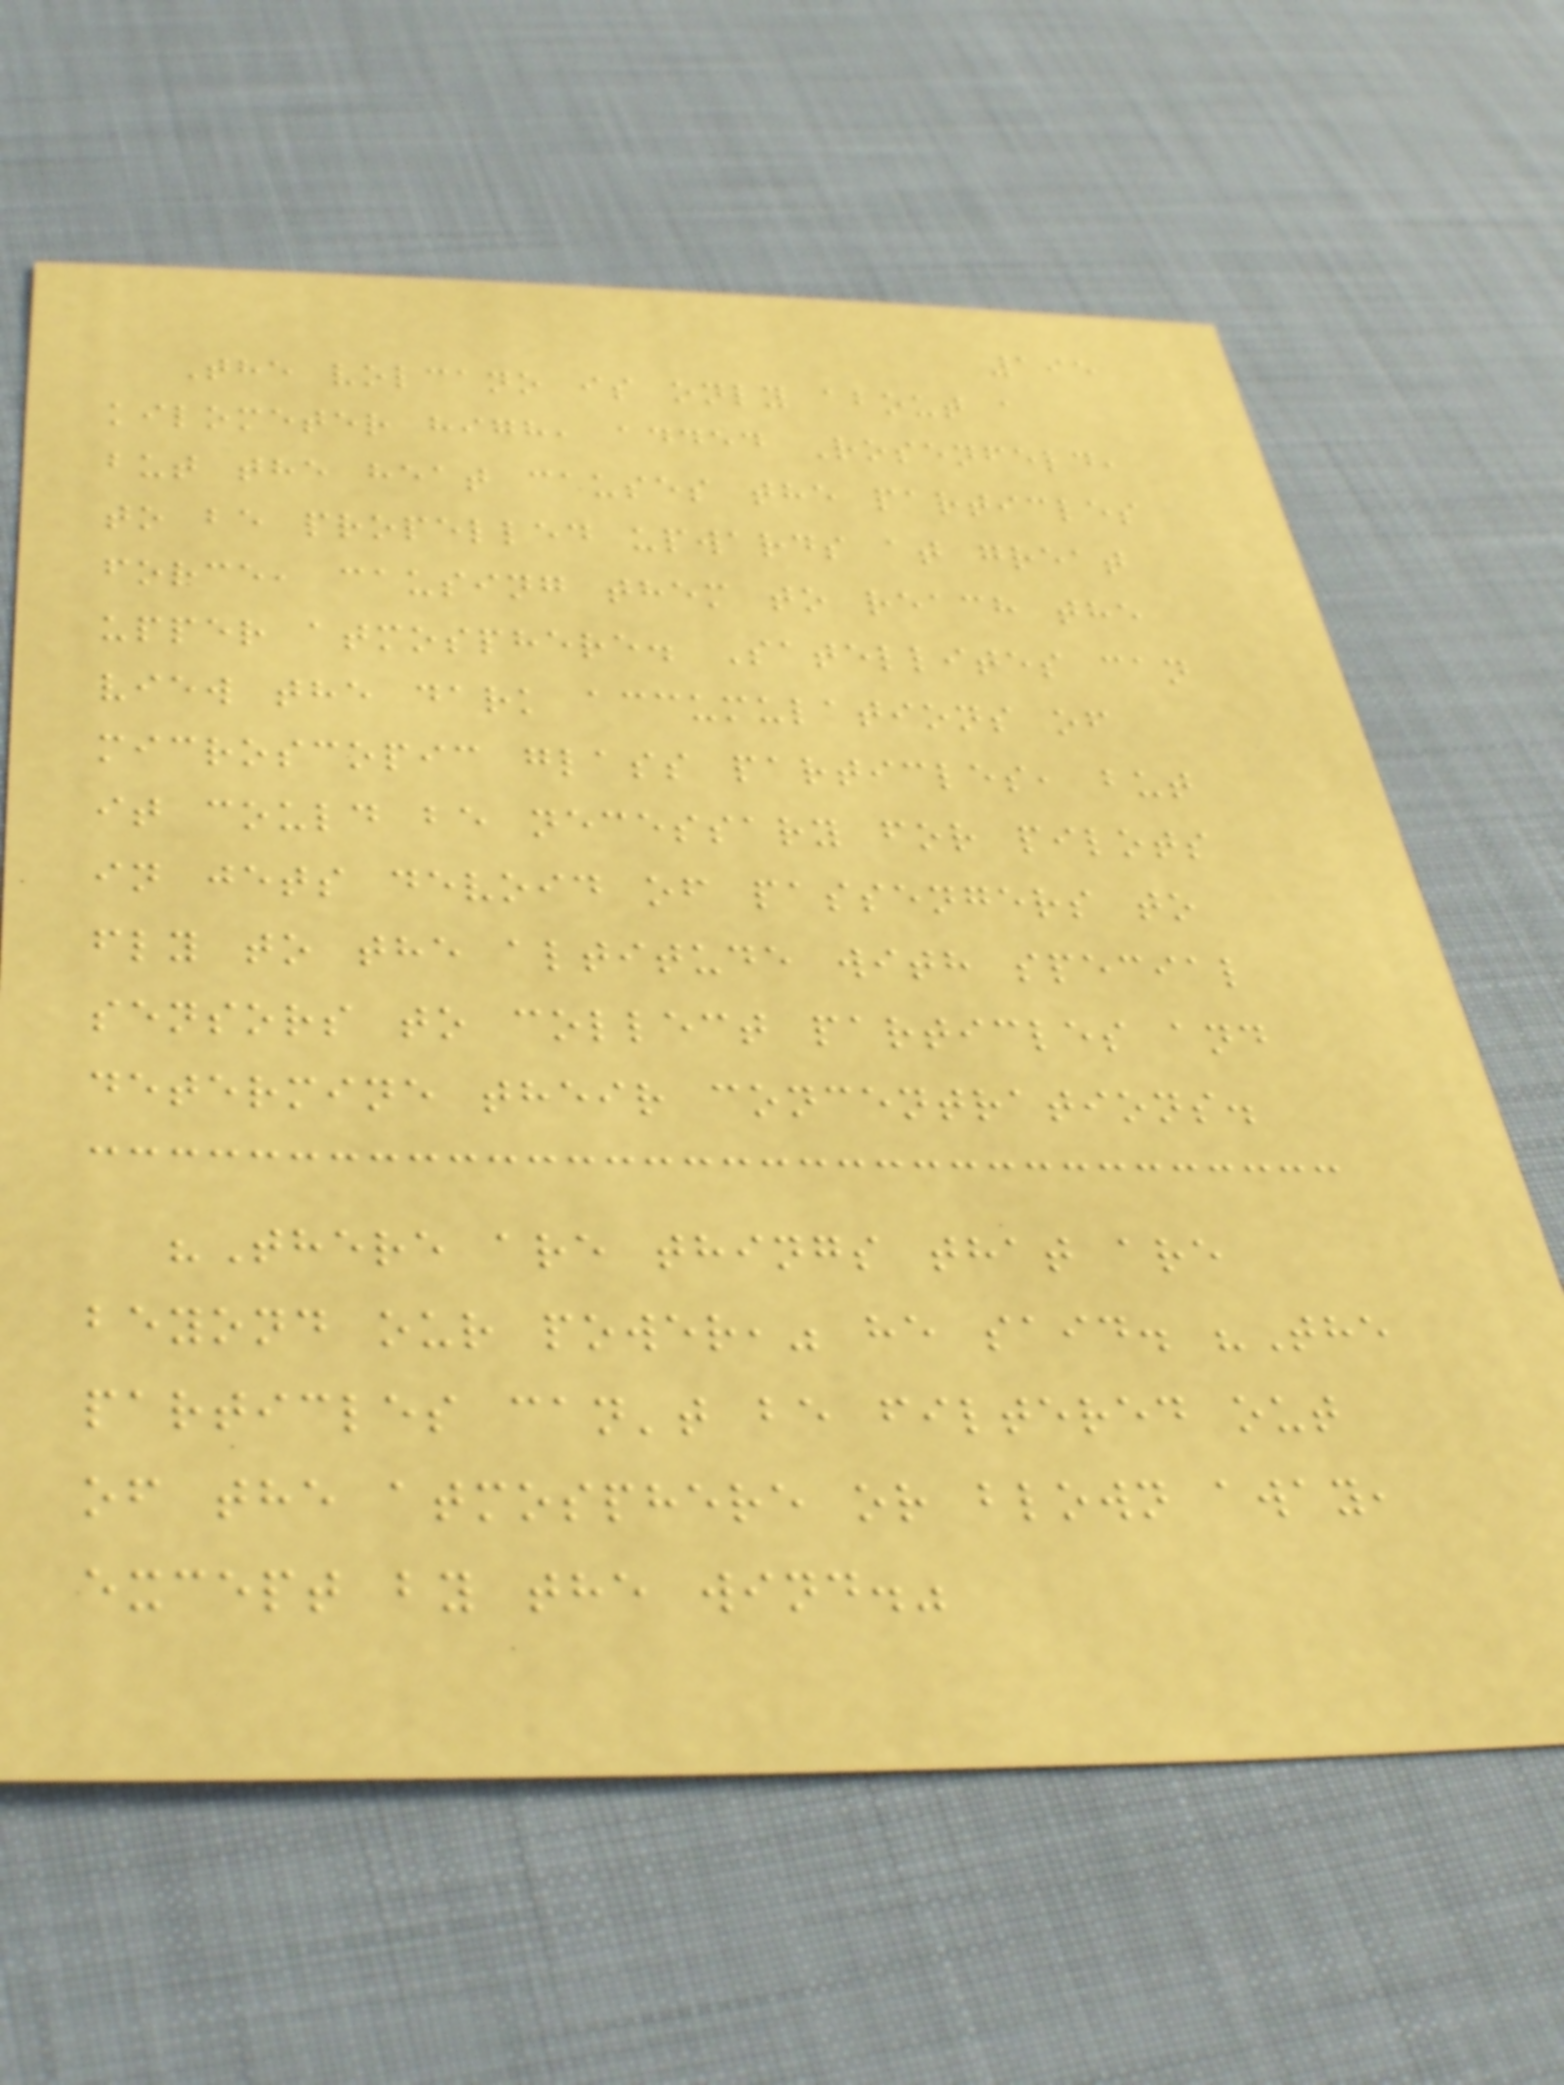195
The volcano is only about a
kilometer high, added Rosenfeld,
but the heat causes the particles
to be propelled upwards at great
force, causing them to reach the
upper atmosphere. Satellites can
view the dark accumulations of
microscopic glass particles, but
it could be necessary for pilots
in jets devoid of passengers to
fly to the altitude with special
sensors to collect particles and
determine their concentrations.
"There are things that are
beyond our power," he said. "The
particles can't be filtered out
of the atmosphere or blown away,
except by the wind."
